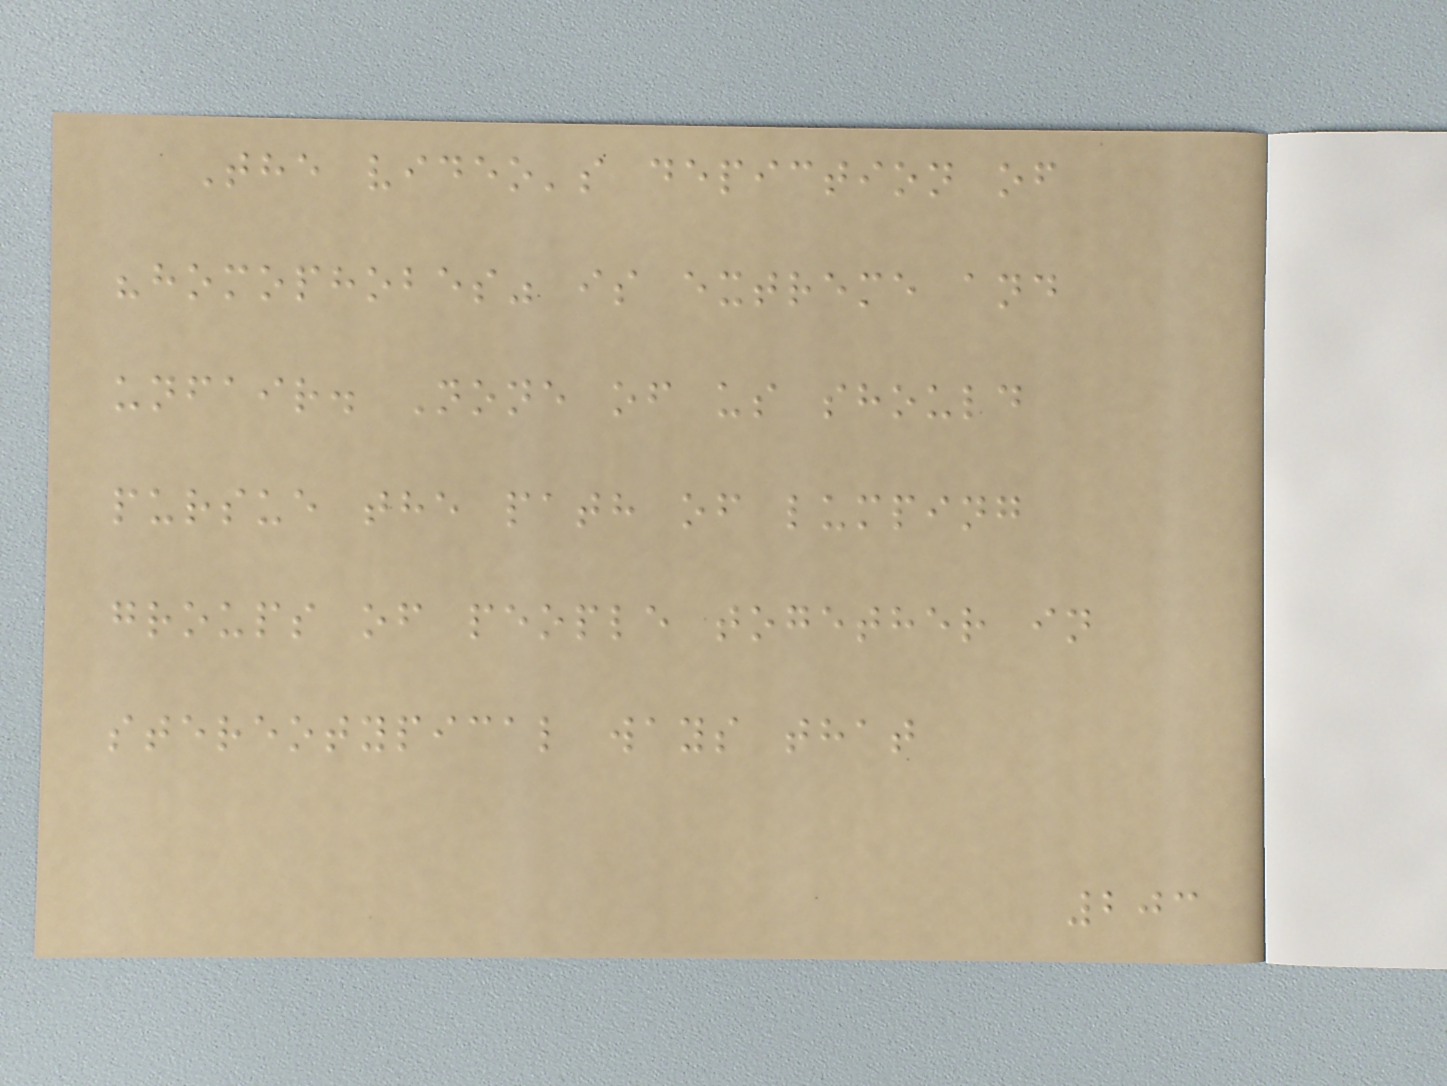The video's depiction of
"homophobes" is extreme and
unfair. None of us should
pursue the path of lumping
groups of people together in
stereotypical ways that
203
